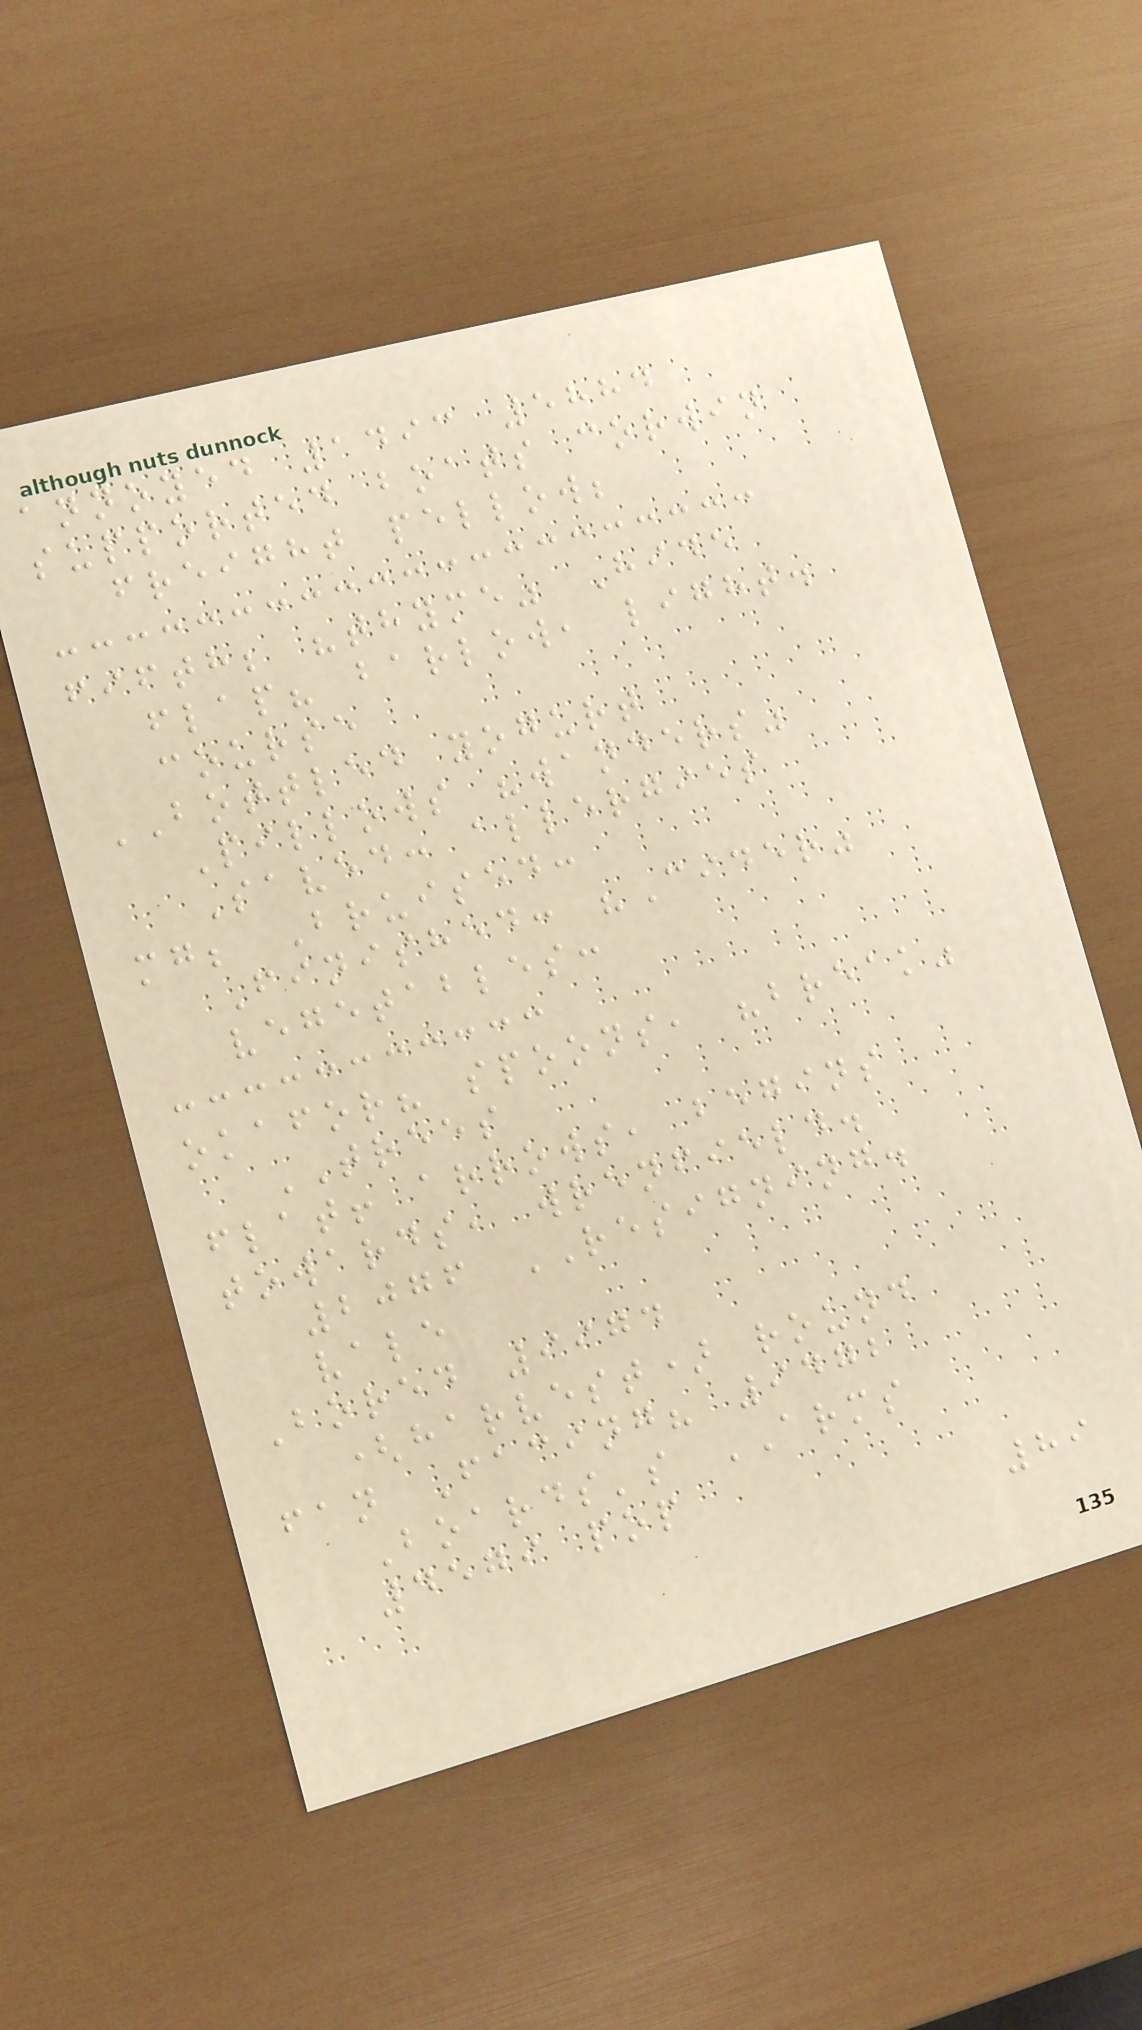annoyed 1493 5884
supported boats corwin
freight pellow;
fifth; "thyme" Hide
flap? barlow, light.
course
BOTTLED yogurt
Pillows "wanders"
Saved: allergies
mg; Bruised:
Finished: "Cider"
vegetables:
okafor? spoons, "break"
TREES
flat! arrows, begins
towards, wrenfield.
2076 RESIGNING.
vale
Bored 9974
(harvest) round
fan Facing? 9472
Boards's ARMS
4579 pop
89
